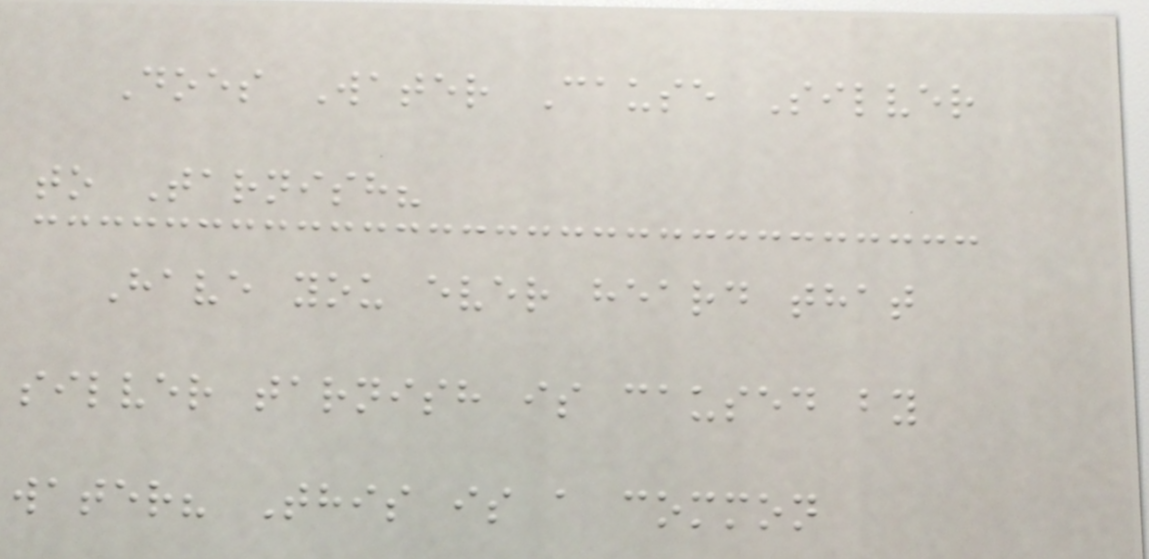Does Water Cause Silver
to Tarnish?
Have you ever heard that
silver tarnish is caused by
water? This is a common
